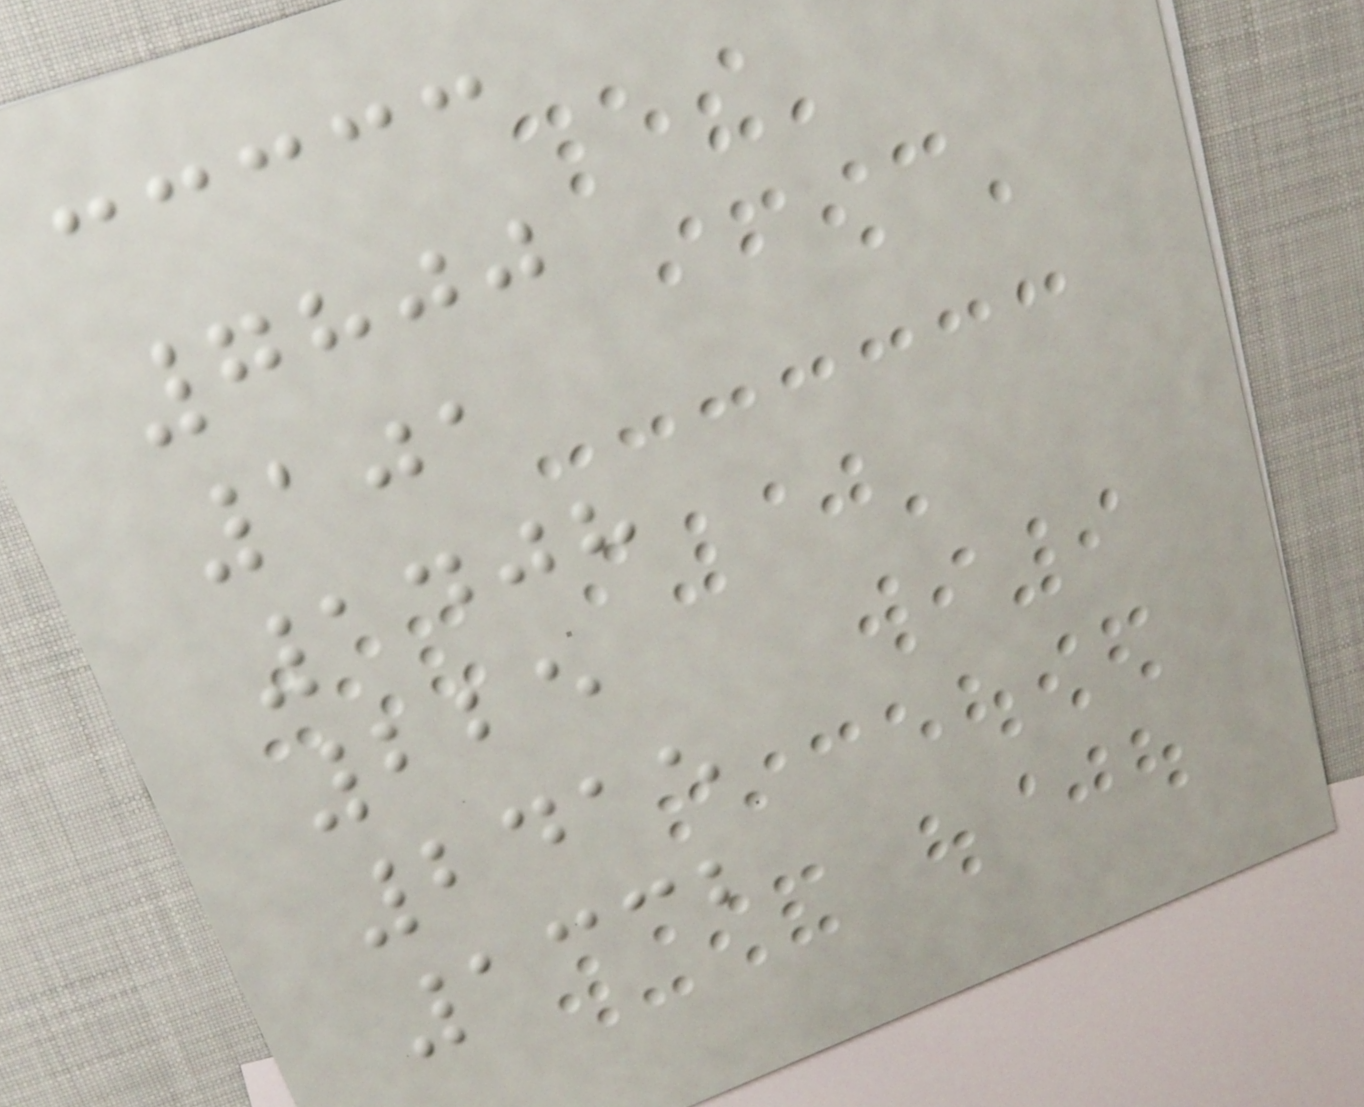7800
101
1408
225
2415
1332
